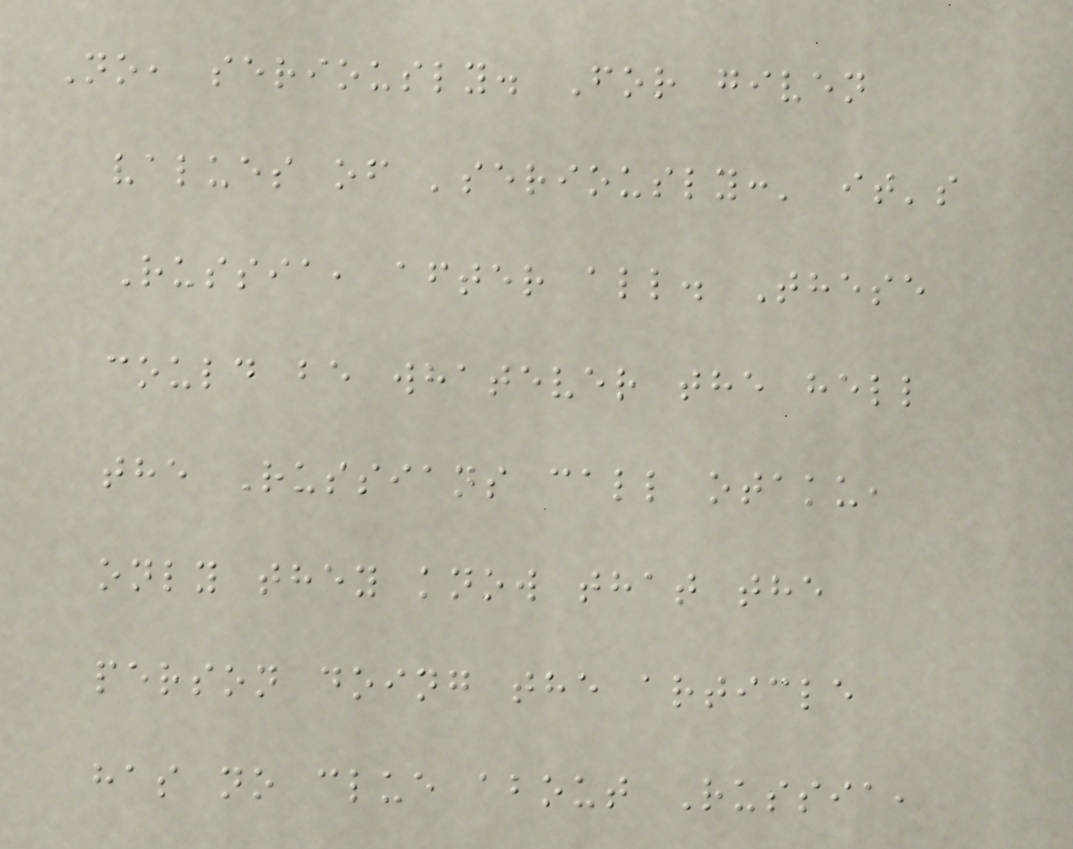No, seriously. For given
values of 'seriously:' it's
Russia, after all. These
could be whatever the hell
the Russians call otaku,
only they know that the
person doing the article
has no clue about Russia,
